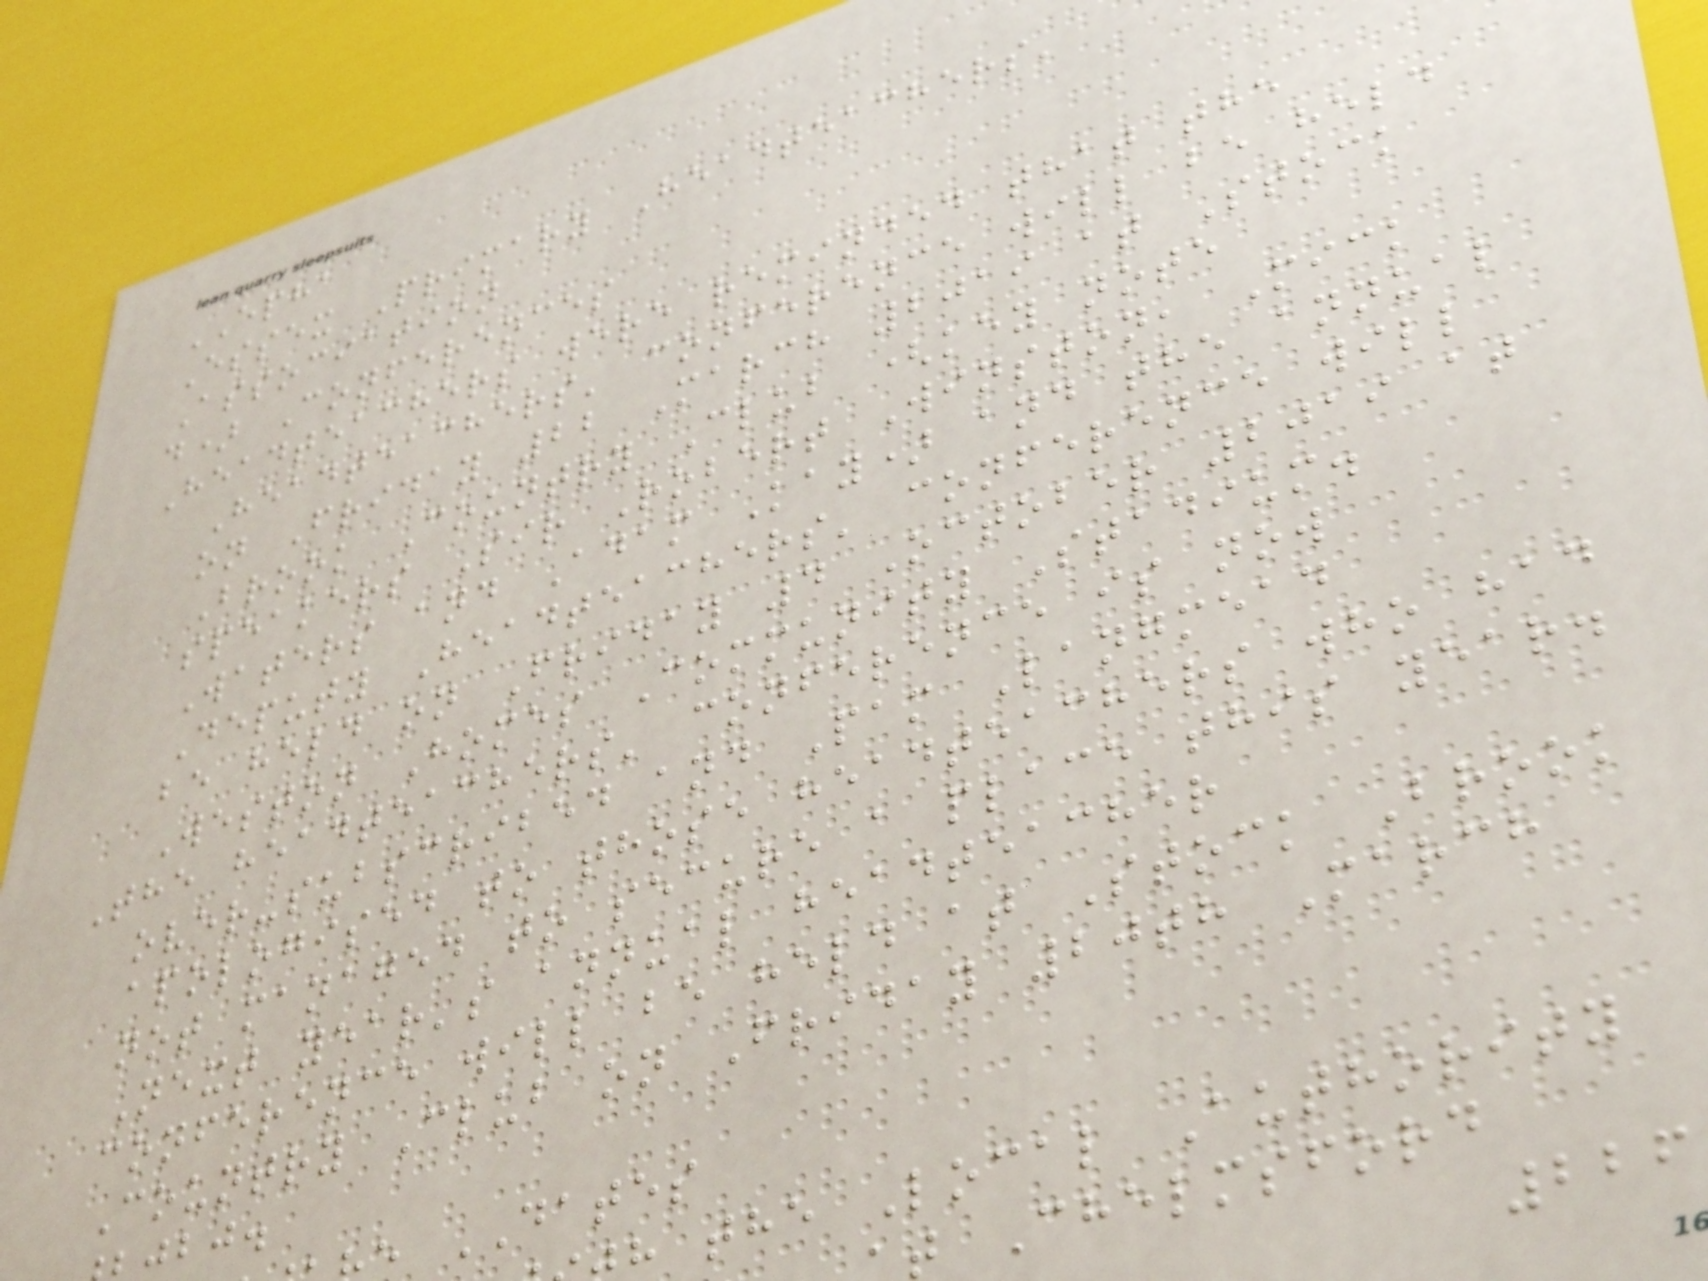EPHA
Essex Primary Headteachers'
Association
d) Conferences
Headteachers were reminded that the
Headteachers' conference will be held
on Friday 22 March 2019 at Stock
Brook Country Club (key note
speakers Sir Robert Winston, Mick
Waters and Adam Kay) and the annual
Deputy Headteachers' conference will
be held on Friday 4 October 2019 at
Weston Homes Community Stadium.
The headteachers' conference is now
over-subscribed and Pam Langmead
apologised to those headteachers who had
not managed to secure a place this year.
Next year's annual headteacher
conference will be held at Stock Brook
Country Club on Friday 20th March
e DATES
h the Local Authority
t Chelmsford
226
